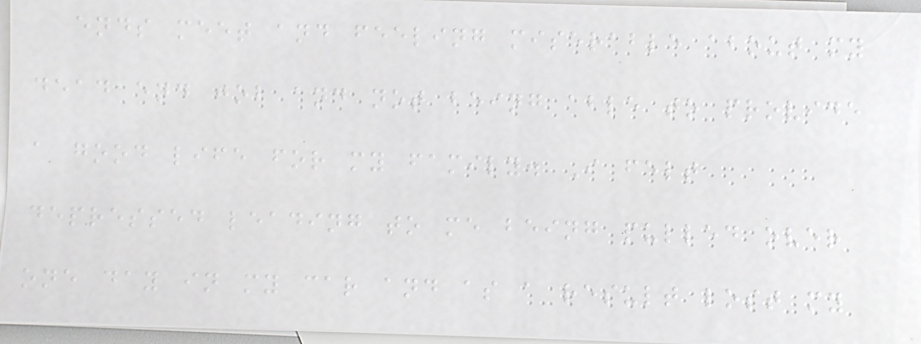ends meet and feeling miserable about my
dead end job and not being able to provide
a good life for my family. I felt
depressed leading to me being pulled over
one day in my car and as a result lost my
